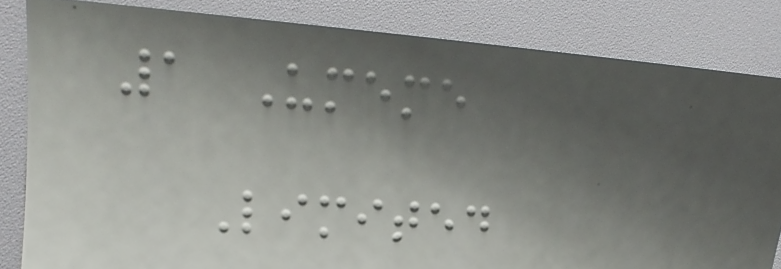1 Umeme
Limited
